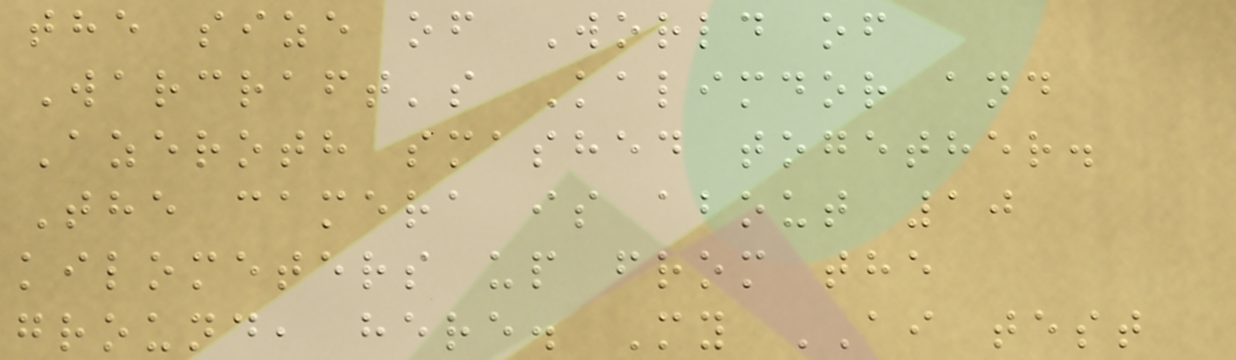the size of World of
Warcraft's Kalimdor and
Azeroth smashed together.
The camera is about 10
kilometers up from the
ground, here. My AI test
